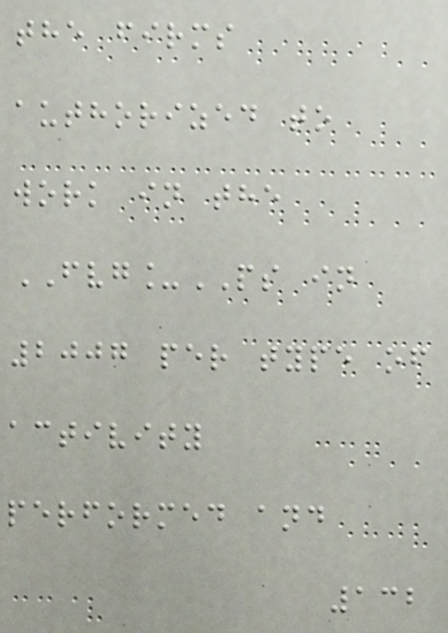the firms
authorized to
work in the
FVG_PS in
2007 per type of
activity
performed and
132
